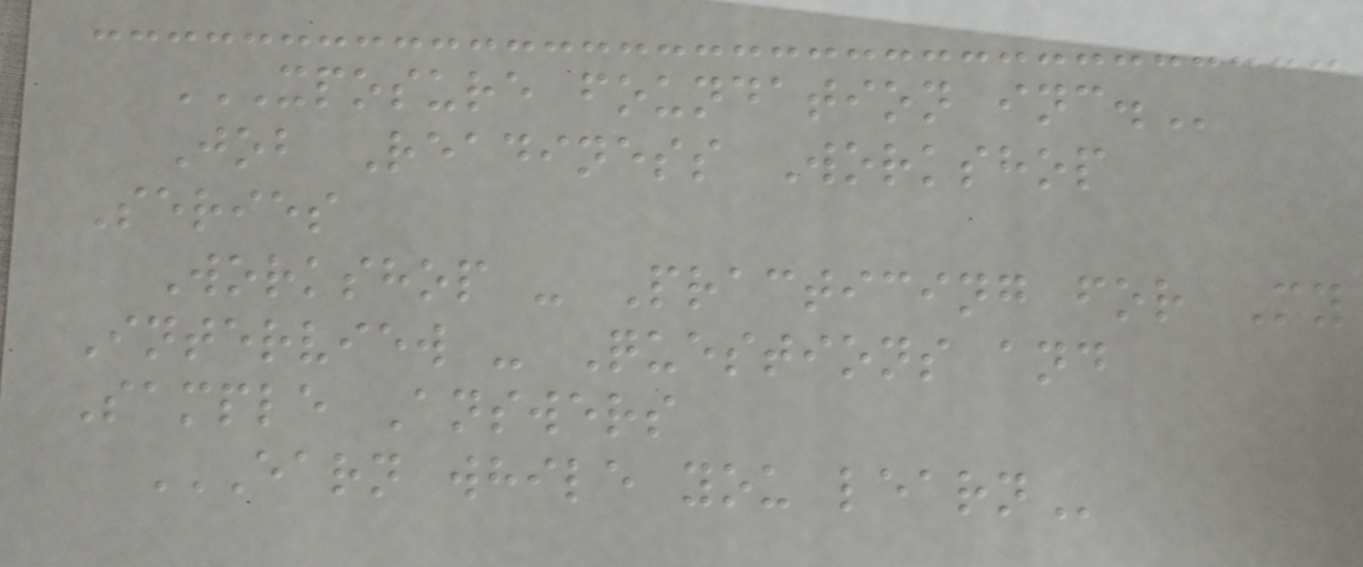XPOSURE FOUNDATION INC.
Job Readiness Workshop
Series
Workshop - Practicing for My
Interview - Questions and
Sample Answers
EARN WHILE YOU LEARN
